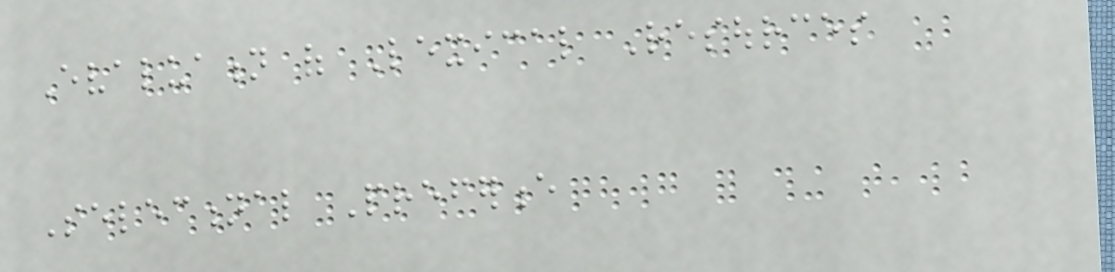Evaluation of Lexical Resources
Selectional Preference
